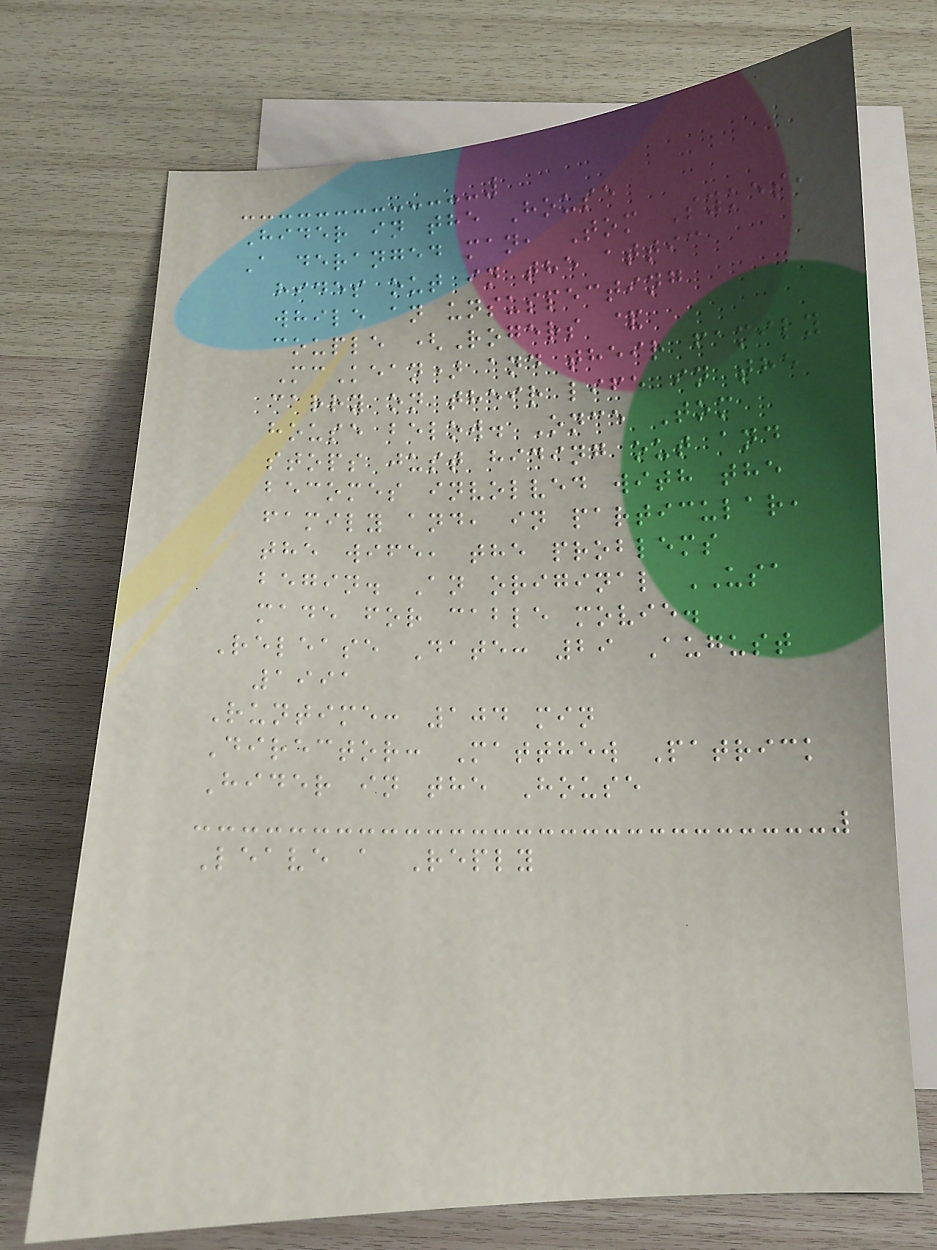Hider in the House
A deranged man, Tom Sykes,
hides out in the attic
while an unsuspecting
couple (Rogers &
McKean) and their family
carry on their life in the
house below. Once Tom
stops just hiding out and
becomes involved with the
family and, in particular,
the wife, the problems
begin. An original USA
made for cable movie.
Release Date: 29 August
1991
Runtime: 104 min
Director: Matthew Patrick
Hider in the House
Leave a Reply
